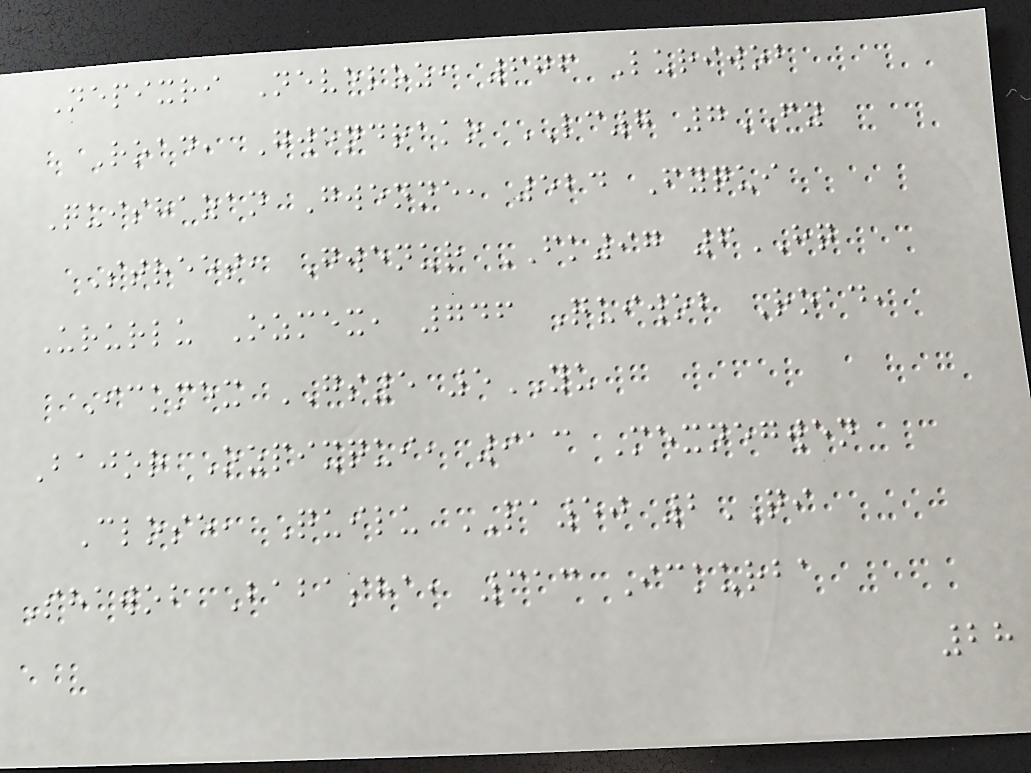Nepixri Neveloz, 676 Luriwob
Road, Gwendrako LC7 7FY
Quishazan Gwenne, 524 Fyqui
Street, Gwenur FK97 6HQ
Ururlu Ozmex, 746 Quiwob Road,
Ickmex GS5 5YU
Bajor Ozpixqui, 913 Mexnegwen
Close, Quilu PA50 2QI
Shawob Babasha, 313 Ickurba
28
